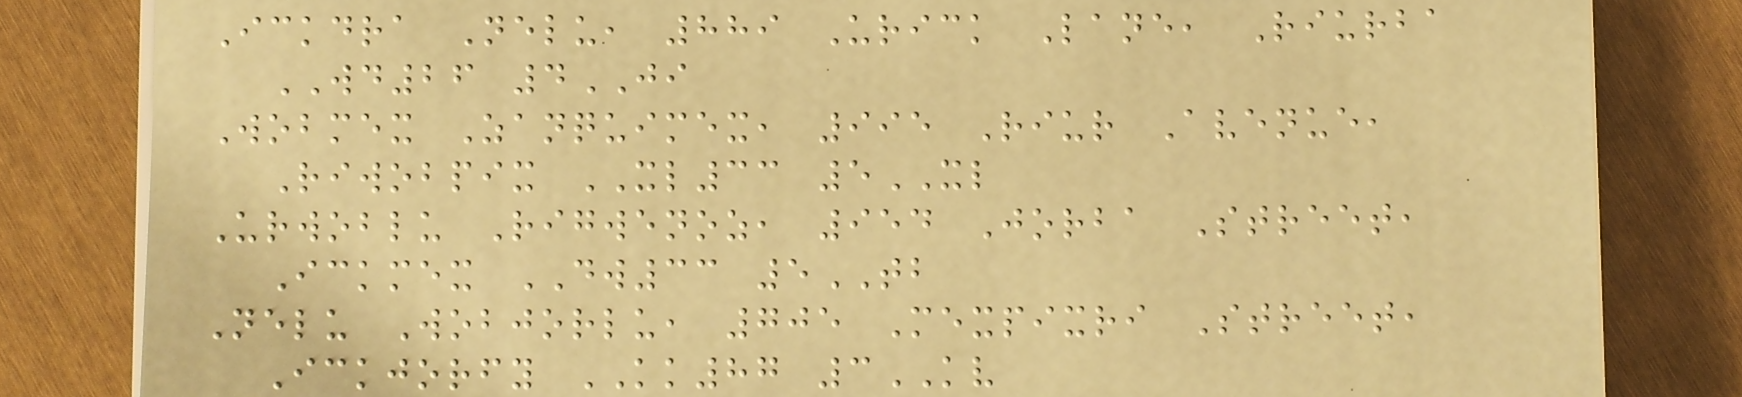Ickdra Nelu, 889 Urick Lane, Riurba
WD26 4JI
Wobmex Zanquimex, 995 Riur Avenue,
Riwobpix XL33 5XL
Urwoblu Rigwenoz, 954 Jorba Street,
Ickmex DW33 5TB
Nelu Wobjorlu, 705 Mexpixri Street,
Ickjorfy KK87 3KV
